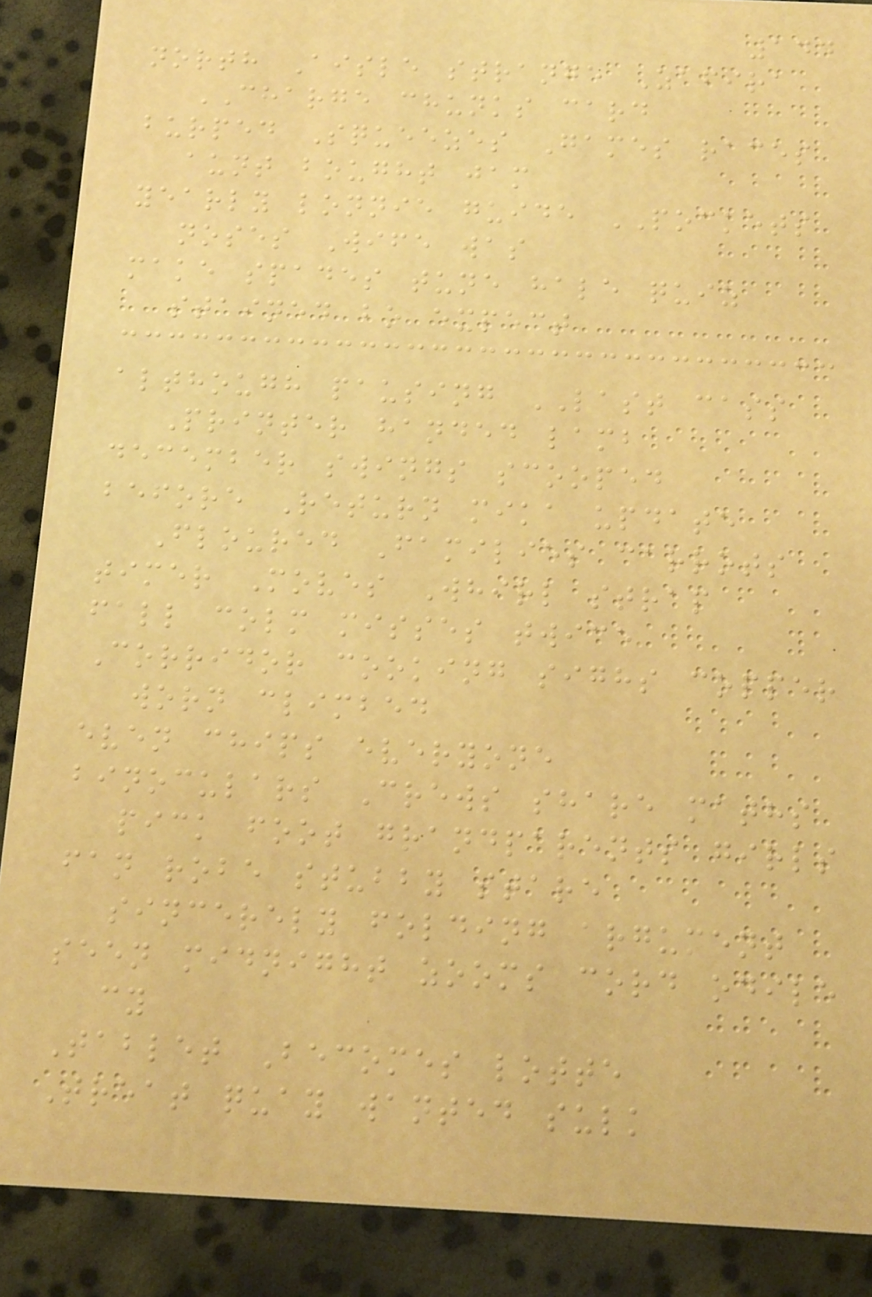144
north Aisle strange Zafira
CHARGE chunks card
burped Squeezes Games races
aunt bought jam
yearly lonnie guide POCKETS
noses Wife was
make spades tune hale quiz
stained bo expect
although pausing LAST cass
Printer handed lamb
december swings scooped
before Return mika update
Floured Families carrots
timer Moves Whirl strap
fall colm misses twice
Corridor cooking sighs copper
worn climbed
even chips everyone
binoculars Crews share maths
pick foot grandparents girls
fan robe stubby stare
sincerely folding argument
seen midnight zooms cord odile
cy
Tablet Becomes lotte
Treat quay wanted sulk
